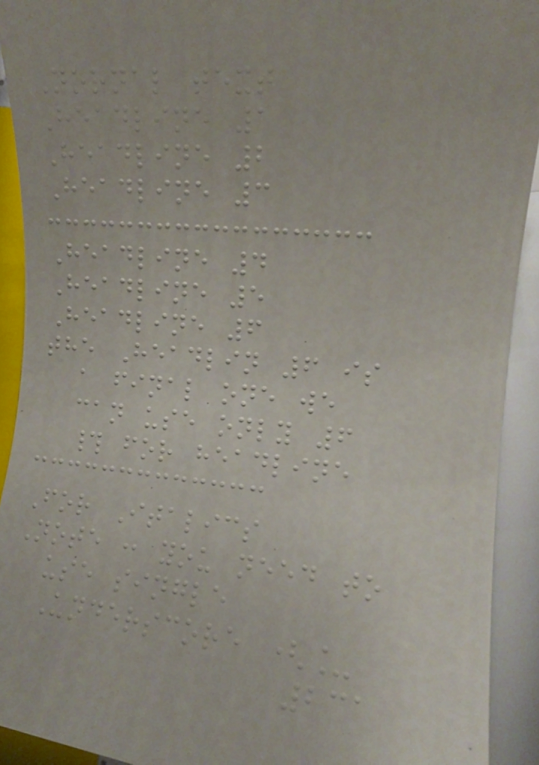Nornal text
Headline 1
Headline 2
Headline 3
Headline 4
Headline 5
Headline 6
the Headlin 6 is
a final one we
can use only 6
# for headline
For Italics
Note : you need to
use single
Underscore (_
231
